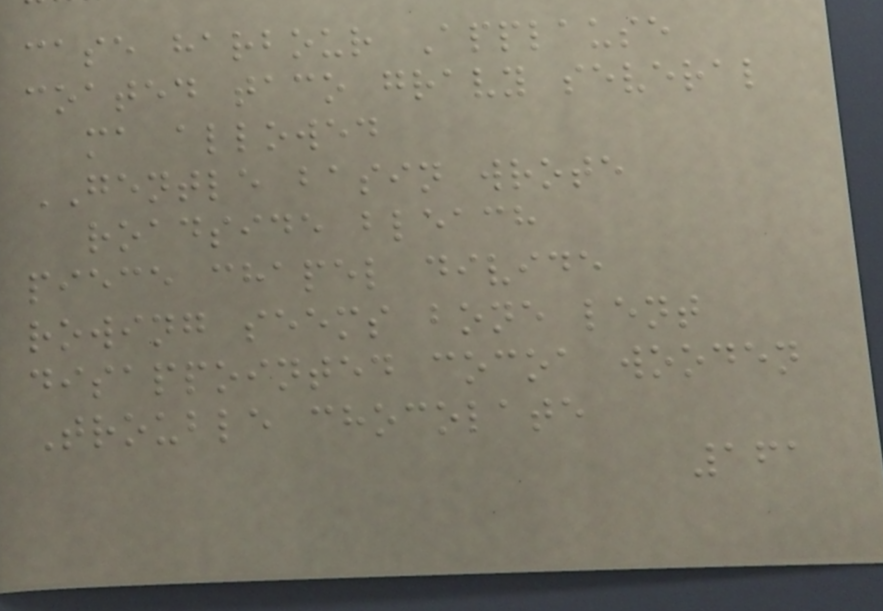case harbour Applause
coated taco gravy several
ma allowed
GENTLE basin wrote
roadside bleach
piece chapel divide
rowing seems bone lent
disappointed cocoa wooden
Trouble chocolate
161
